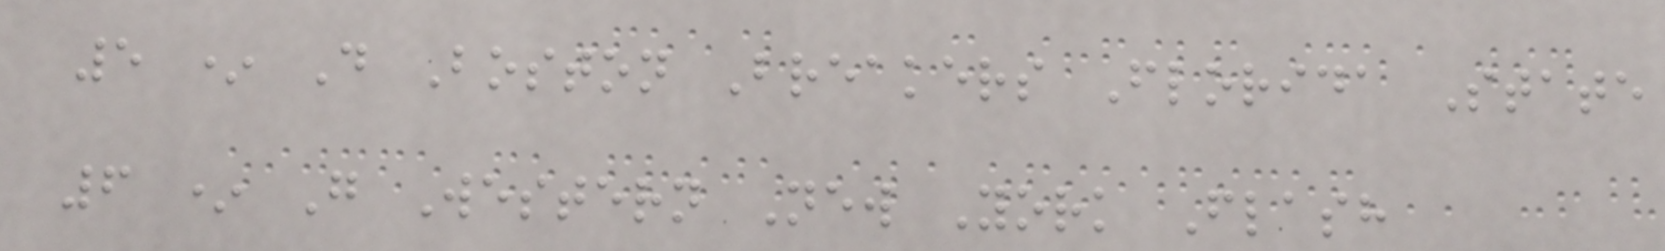5 * D Boston Breakers Florida State
6 * G Western New York Flash
